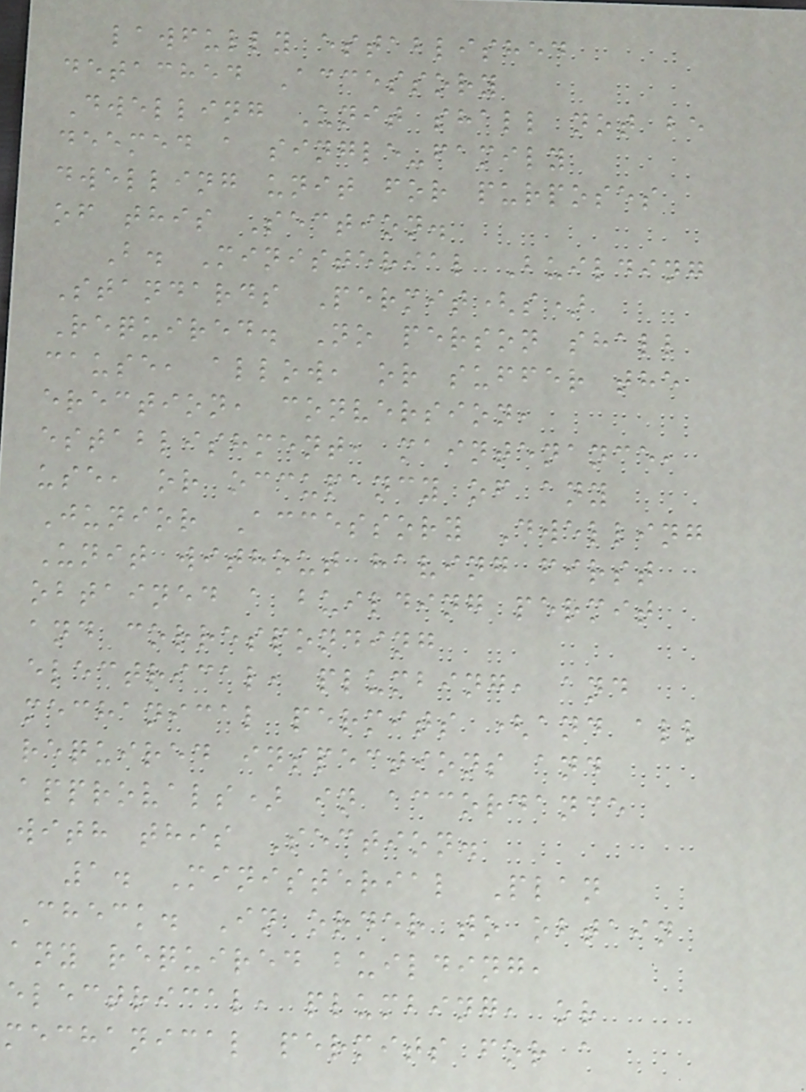lawfully established
detached Accessory
Dwelling Unit shall not be
deemed a single-family
dwelling unit for purposes
of this Section.
B. Ministerial Building
Standards Permit(s)
Required. No person shall
cause, allow, or suffer the
erection, conversion,
establishment, maintenance,
use, or occupancy of any
Junior Accessory Dwelling
Unit without having first
obtained a building permit
and corresponding
electrical, plumbing, and
mechanical permits (and all
required inspections and
approvals) in accordance
with this Section.
1. Ministerial Plan
Check. In order to obtain
any required building,
electrical, plumbing, or
mechanical permits for a
